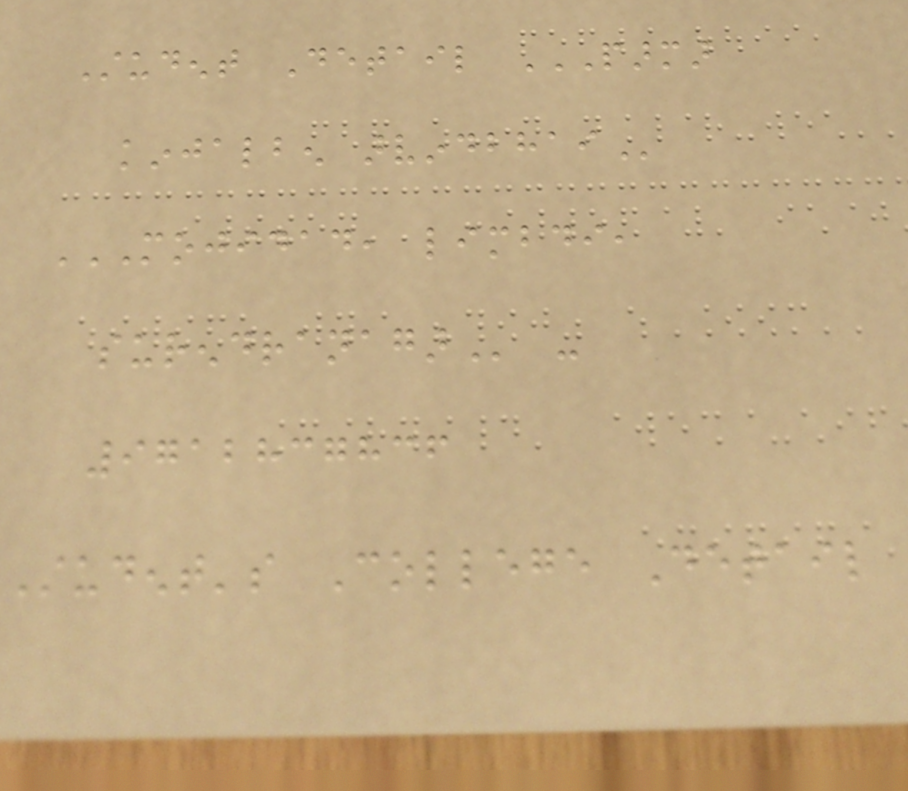Student Detail PARMAR
KINJALBEN ARVINDBHAI
MOJIDAD, LIMBDI,
SURENDRANAGAR -
9712837836
Student's College Detail
